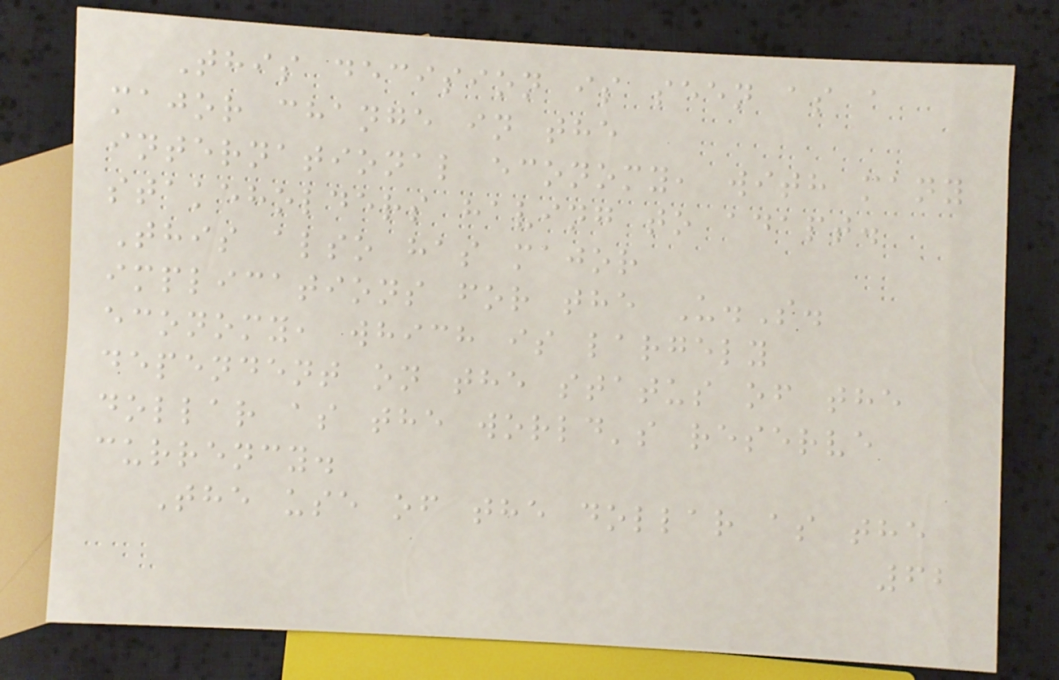This decision is seen as a
major change in the
international economy, with many
stakeholders having to adapt.
This also has major
implications for the U.S.
economy, which is largely
dependent on the status of the
dollar as the world's reserve
currency.
The use of the dollar as the
62
